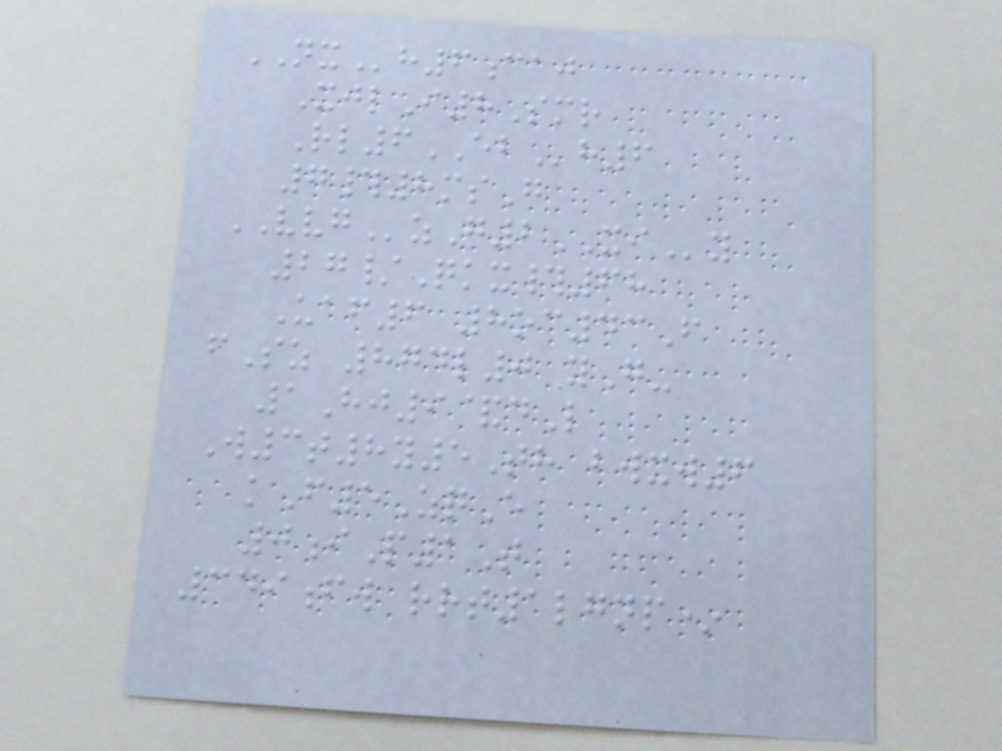NXh6caj
XjlI8Smr
Rl6EBh6
7#8msG
VVGzG2XIy
27/Qkx#68
Uaf6 8oc43F
fSz 874l0 yG-
1Hj9&dL
W3t8y5Th bwxw6
kF5ZqE
0iP1T
349fw rrt1lgnp*
